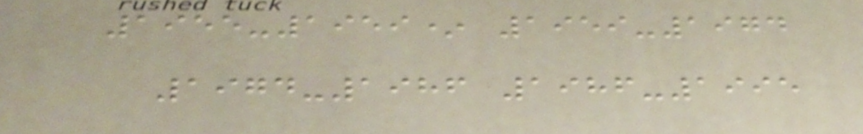1955-1959* 1959-1974
1974-1986 1986-1995
